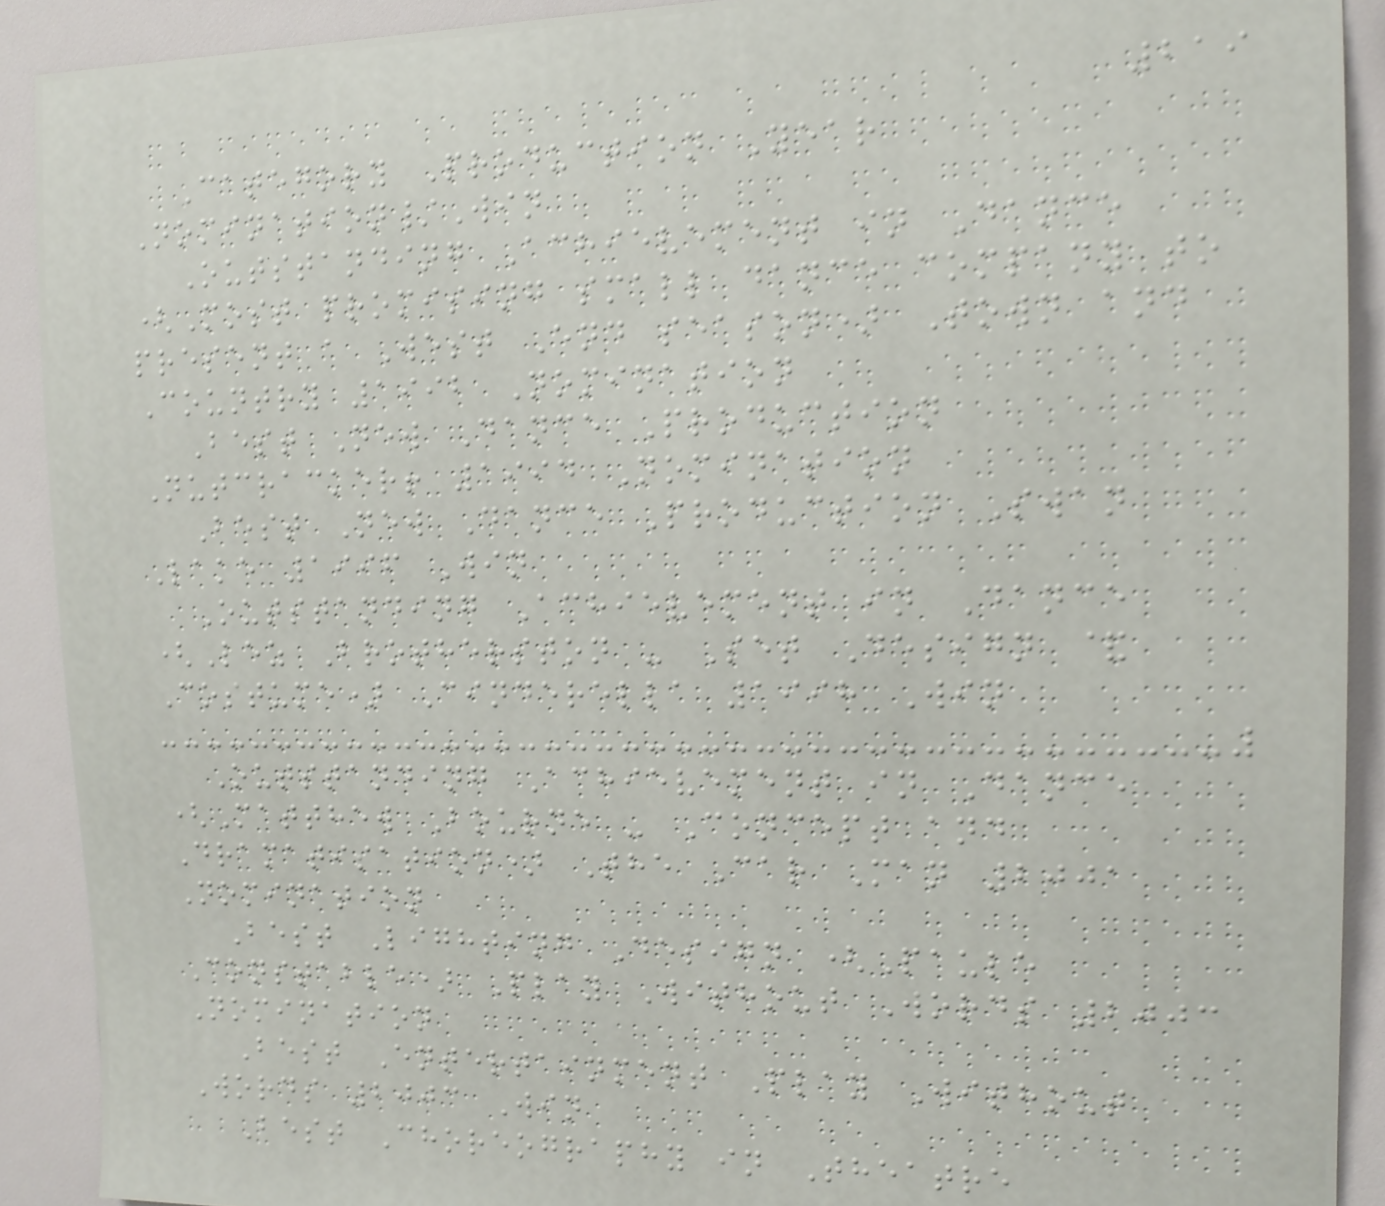219
Category Production Year
Nomination/Win
Outstanding Achievement in Dance
(Most promising small dance company to
present a West End season) Town and
Country 1992 Nomination
Best New Dance Production
Nutcracker! 1994 Nomination
Best New Dance Production Swan
Lake 1996 Win
Outstanding Achievement in Dance
(Lez Brotherston - Set Design &
Costume) Cinderella 1998 Win
Outstanding Achievement in Dance
(Matthew Bourne - Concept and
Dramatisation) The Car Man 2001
Nomination
Best Lighting Design (Paule
Constable) Play Without Words 2003
Nomination
Best Entertainment Play Without
Words 2003 Win
Best Choreography in Theatre
